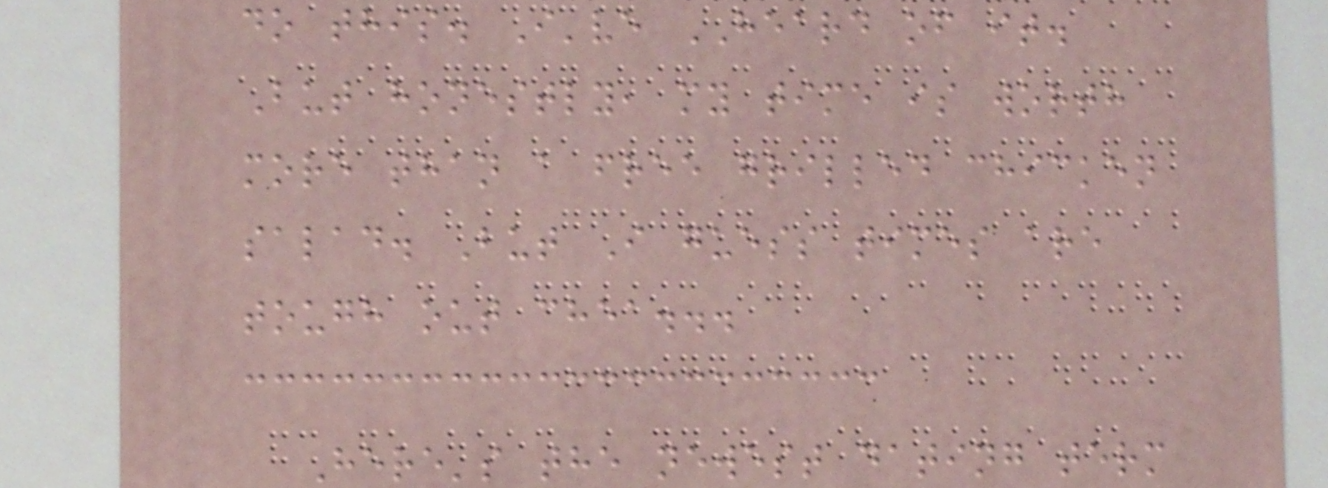do this. I've HEARD of it.
But honestly, my time is worth
more than a free grilled chicken
salad. But I guess times are
tough out chea...
Here's the newest dating term
